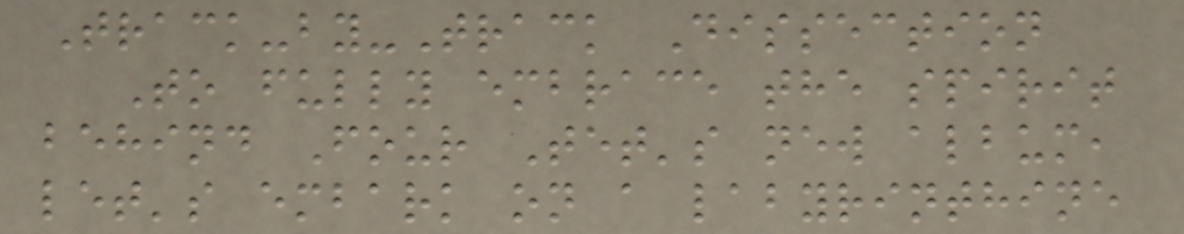Track-by-Track Dissection
To fully embrace the spirit
behind Four Tet's new album,
let's embark on a labyrinthine
